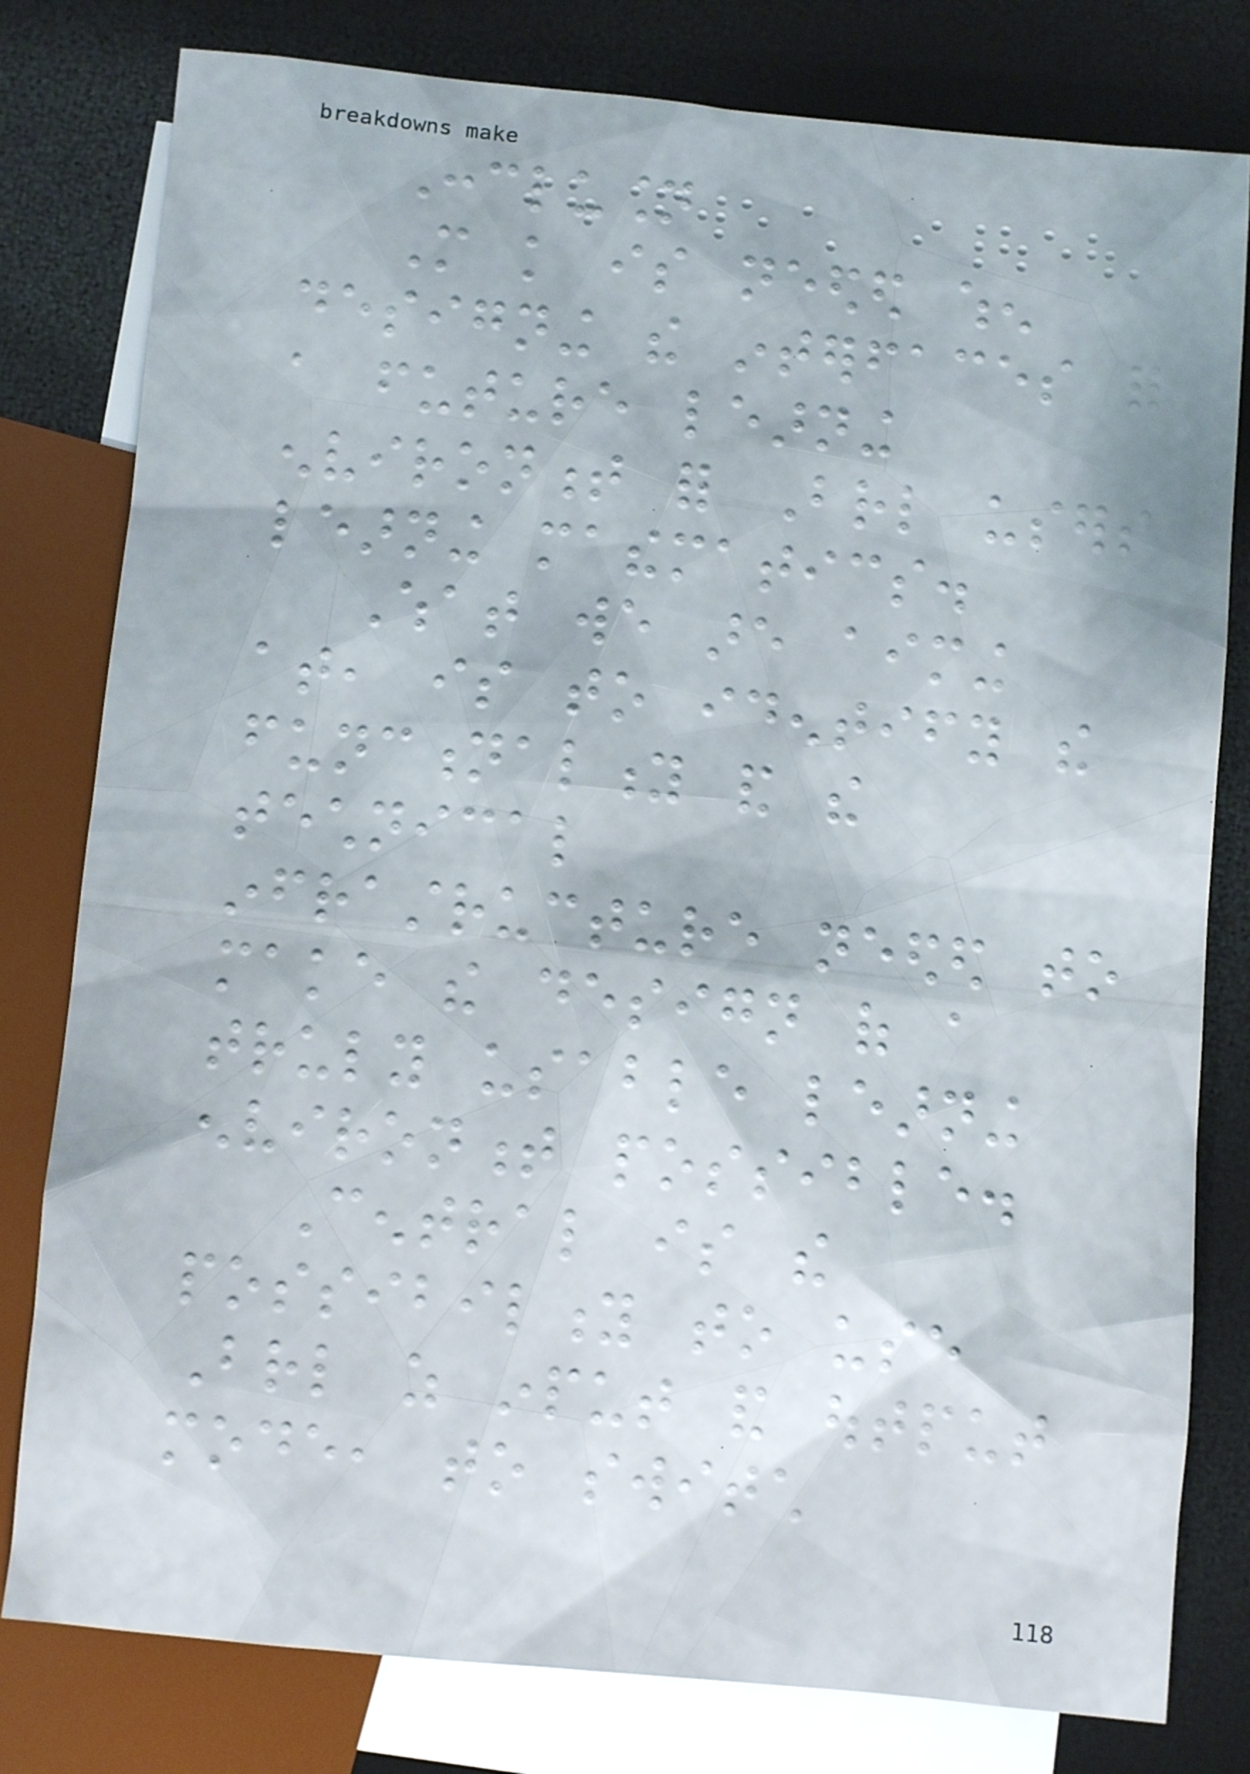Conclusion
More knowledge is needed when
designing the interfaces for
a future learning
environment for Braille users
learning mathematics.
What we are aiming
at, is to identify the
functionality and the
technical
infrastructure needed to
make the design of a
truly usable learning
environment possible.
Central is the
possibility to use
Braille as input and output
mode, to switch
